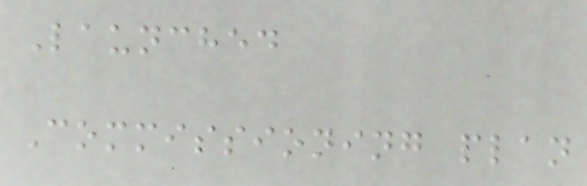Launched
Commissioning plan
